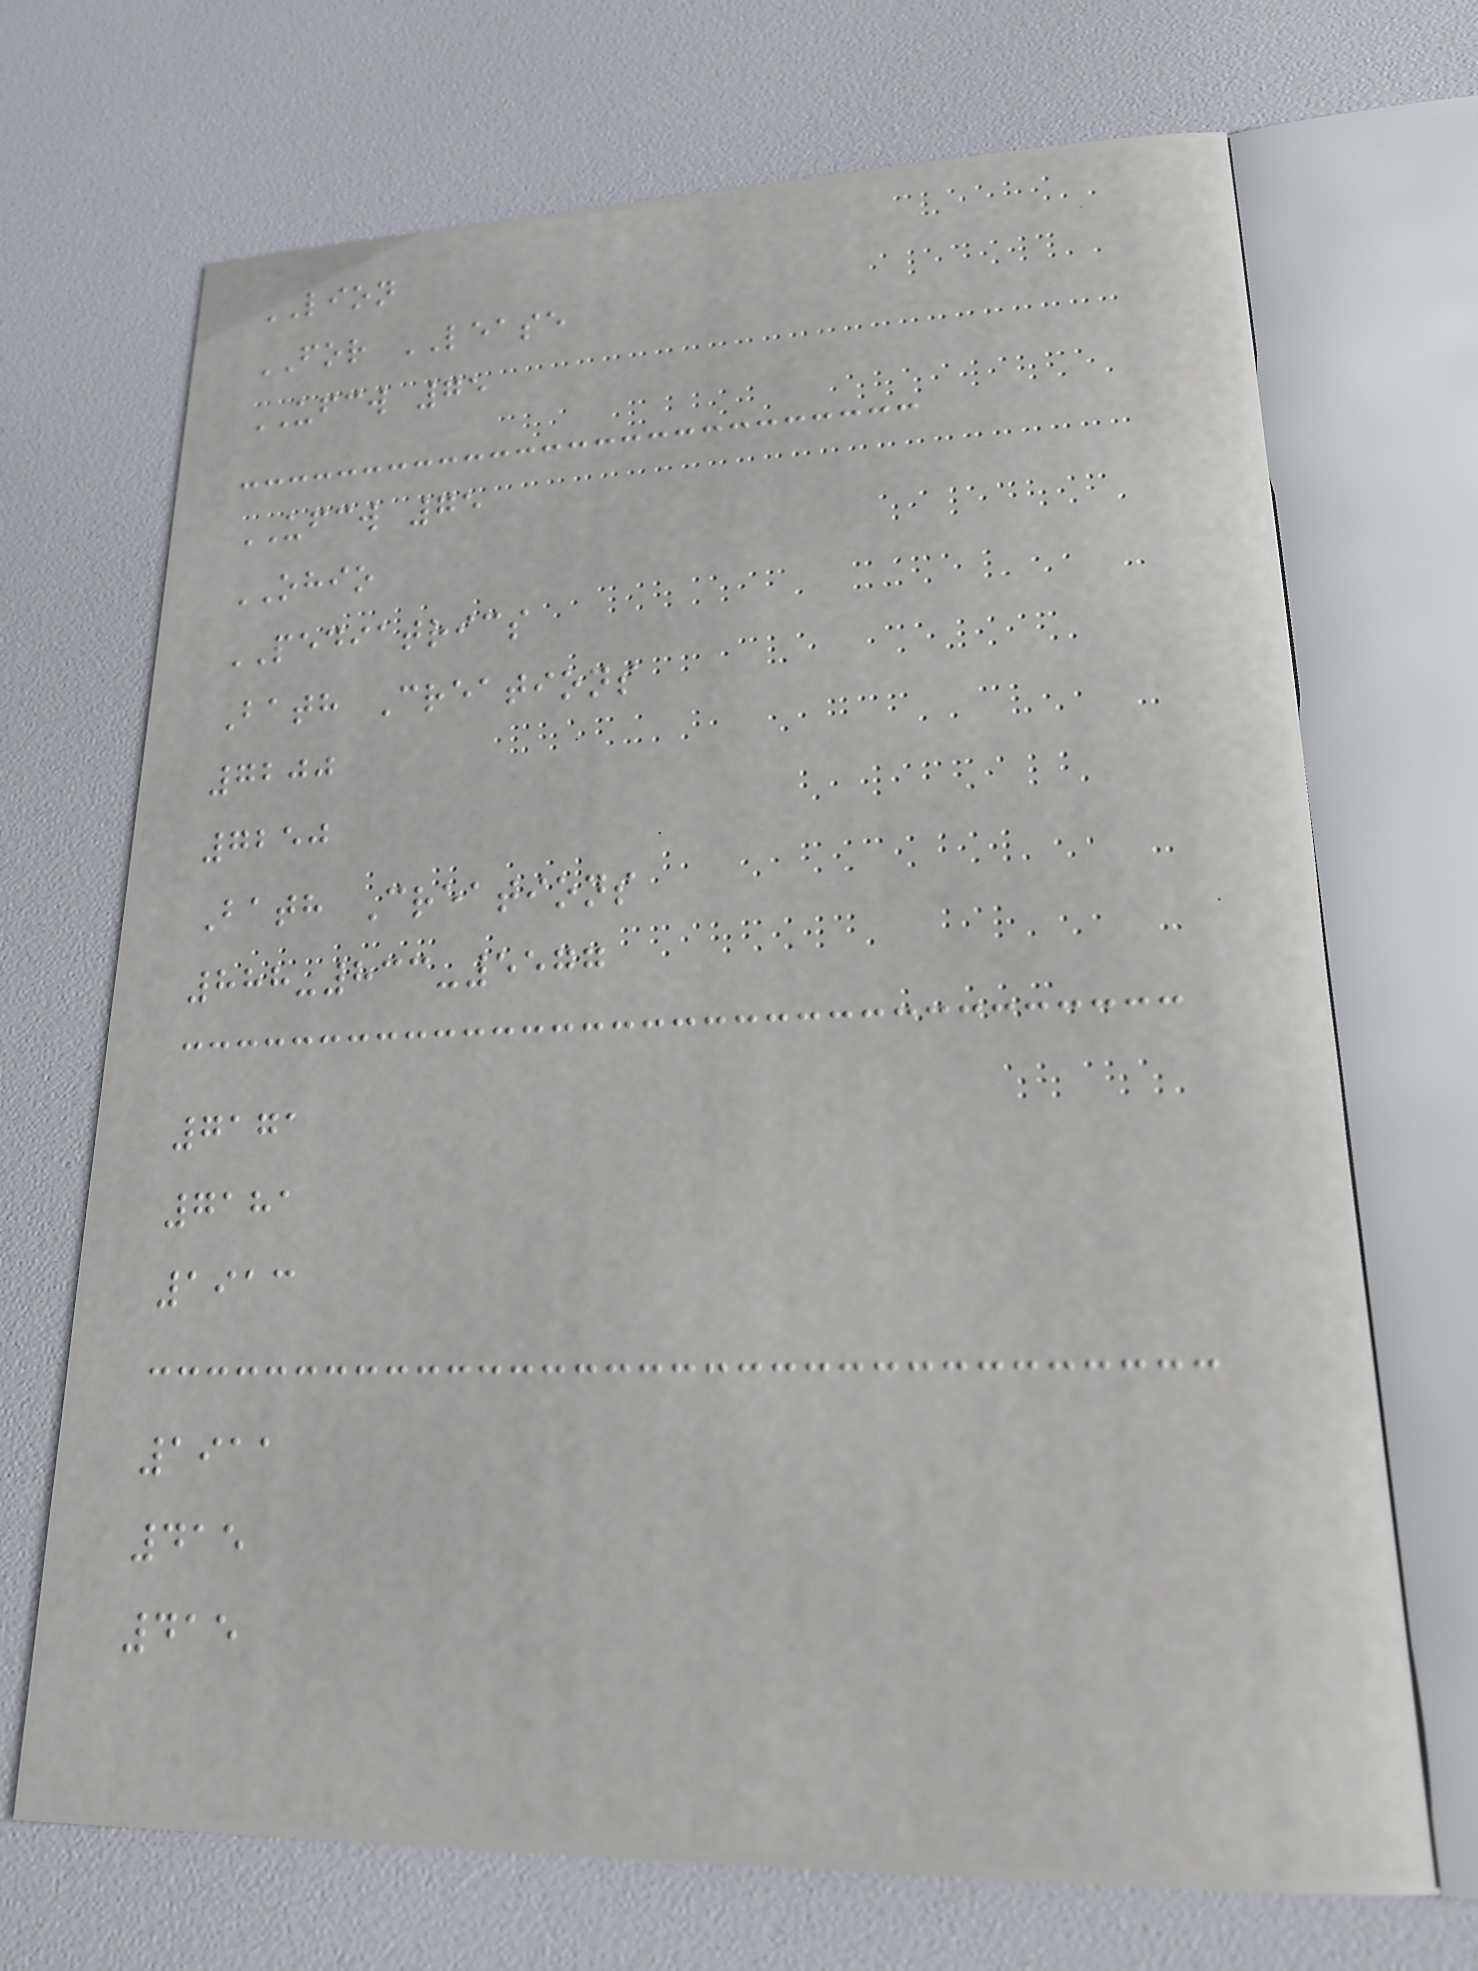LION
FOR LEASE
UFCW 75
UFCW 75
OHIO
PEDIATRICS
Bath Creations
7200
7250
Bath Creations
888-833-5577
7171
7181
1913
1911
415
415
